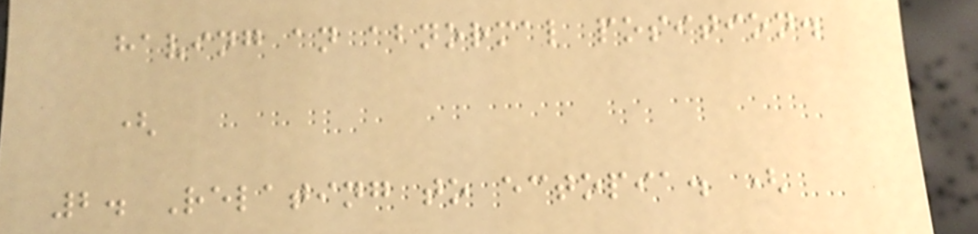having an abnormal position.
(
2. Relating to ectopia. (
